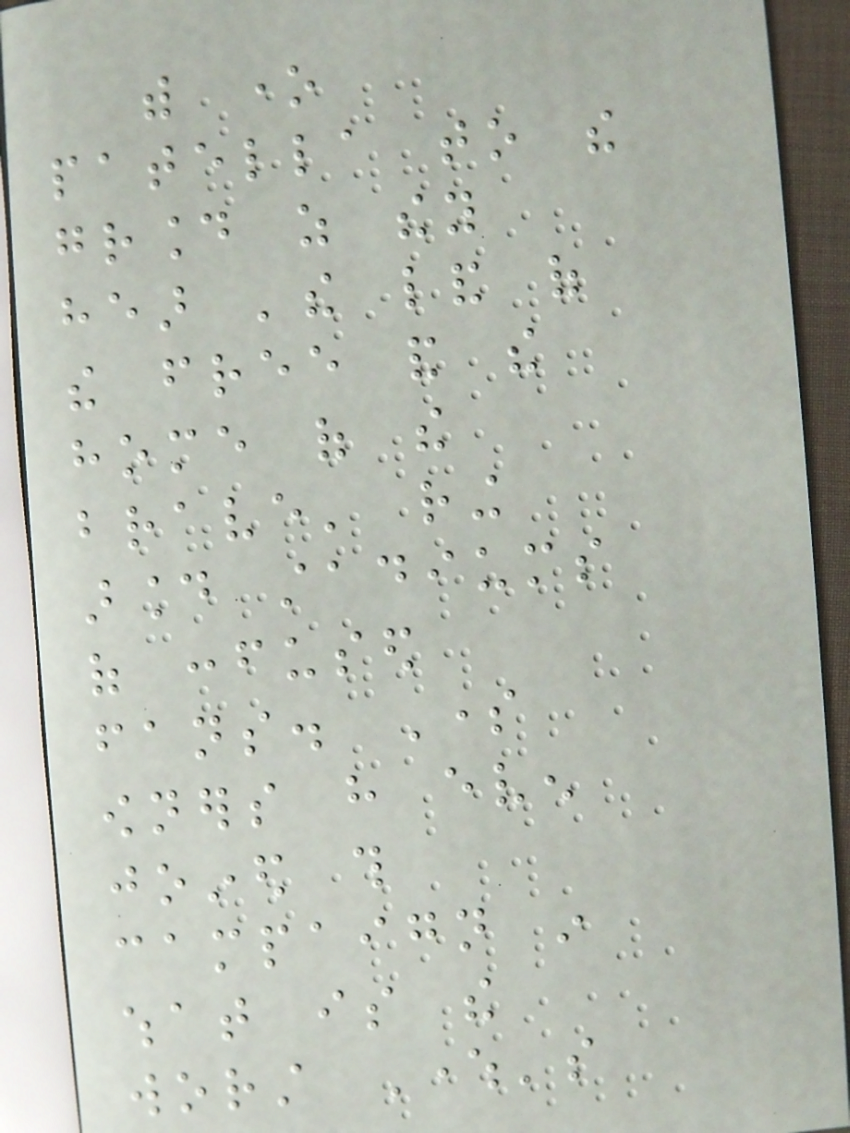with one
patella to the
ground as they
hear 'the land of
the free and the
home of the
brave' ring
around stadiums
of confused
fans. Some
owners have even
joined this
campaign in
what is the
worst Where's
